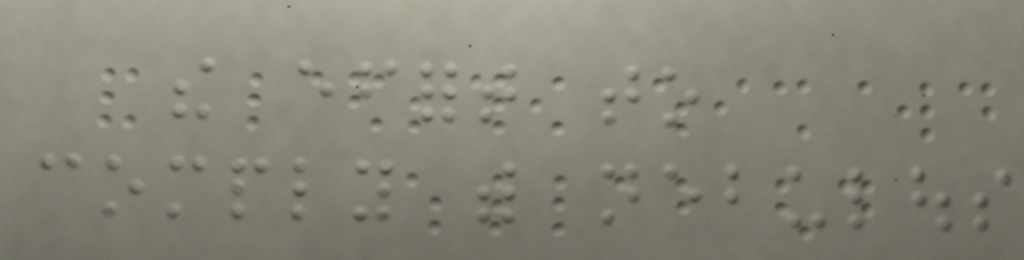the effort to
comply with nebulous
